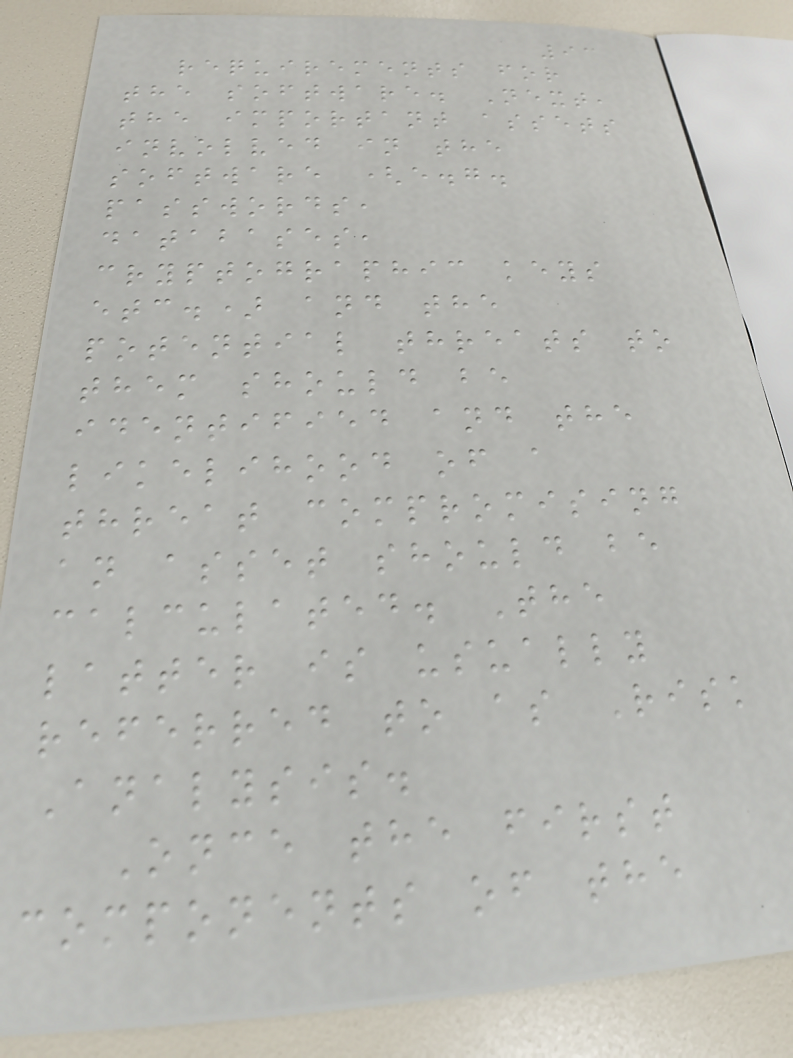93
requirements for
the software. Next,
the important assets
involved in the
software (e.g.
passwords,
databases,
cryptographic keys
etc.) and the
potential threats to
them should be
identified and the
likelihood of a
threat compromising
an asset should be
calculated. The
latter is usually
referred to as Risk
Analysis.
Once the first
components of the
